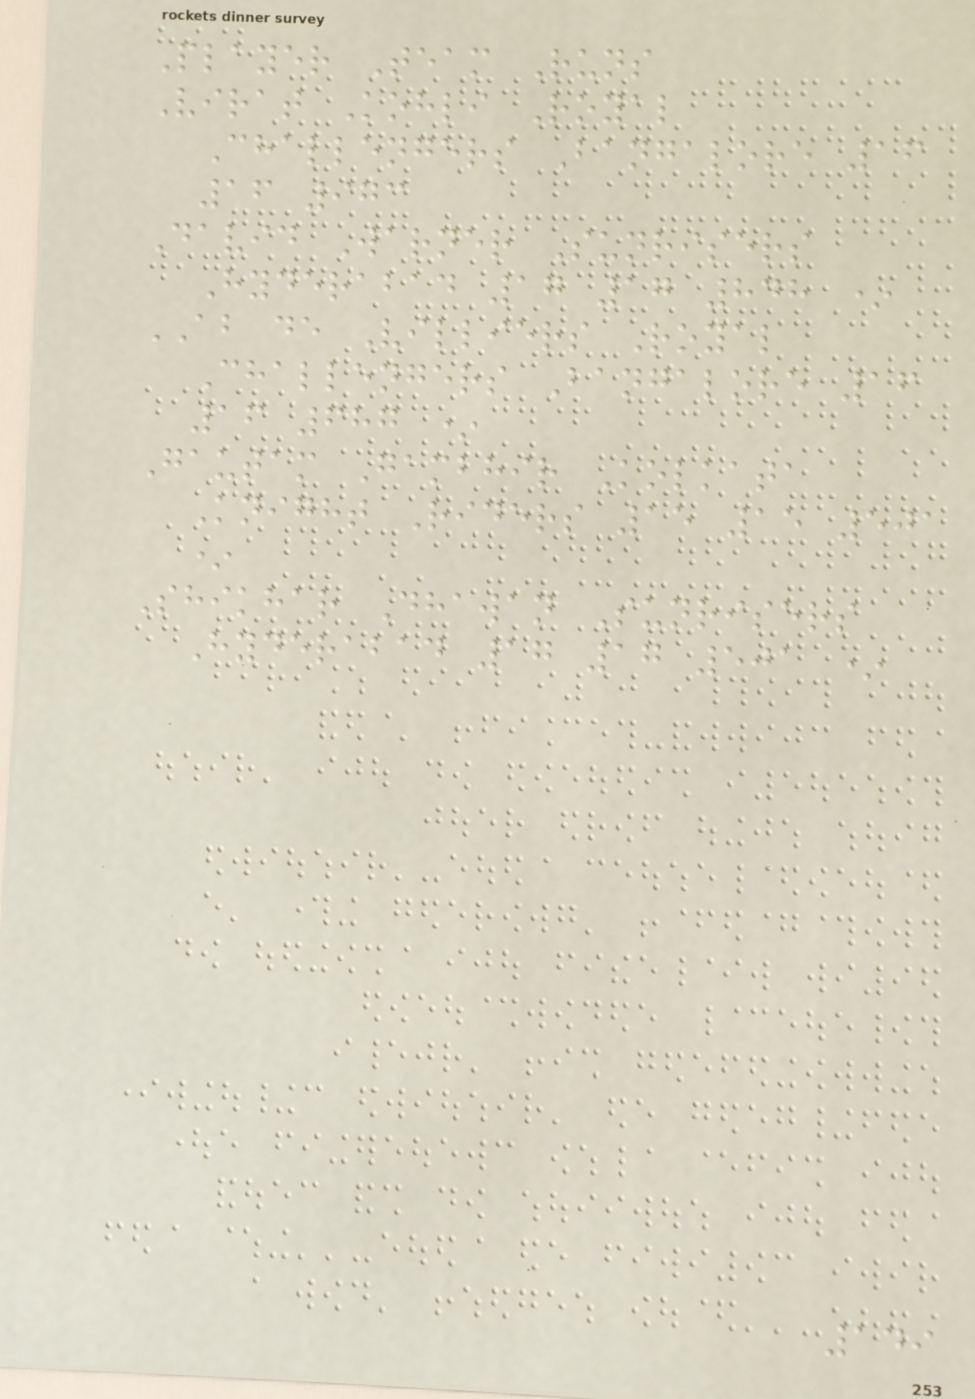Player Team Runs
Virat Kohli Royal
Challengers Bangalore 16
16 973
David Warner Sunrisers
Hyderabad 17 17 848 *
AB de Villiers Royal
Challengers Bangalore 16
16 687 *
Gautam Gambhir Kolkata
Knight Riders 15 15 501
*
Shikhar Dhawan Sunrisers
Hyderabad 17 17 501 *
149
